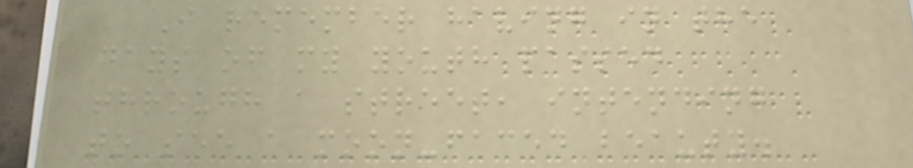I remember having in the
days of my youth passed
through a street, intending
to see a moon-faced beauty.
